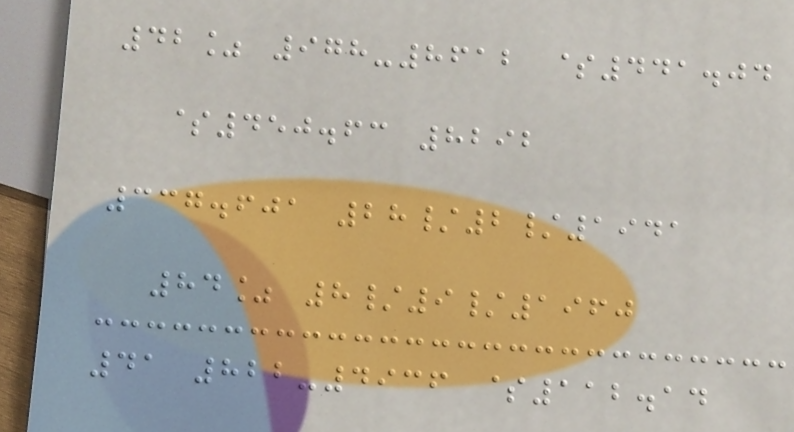42% 978-8612 $441.04
$450.63 8292
337.601 28/2/1941
84% 8/9/1960
41 822-4936 $112.14
